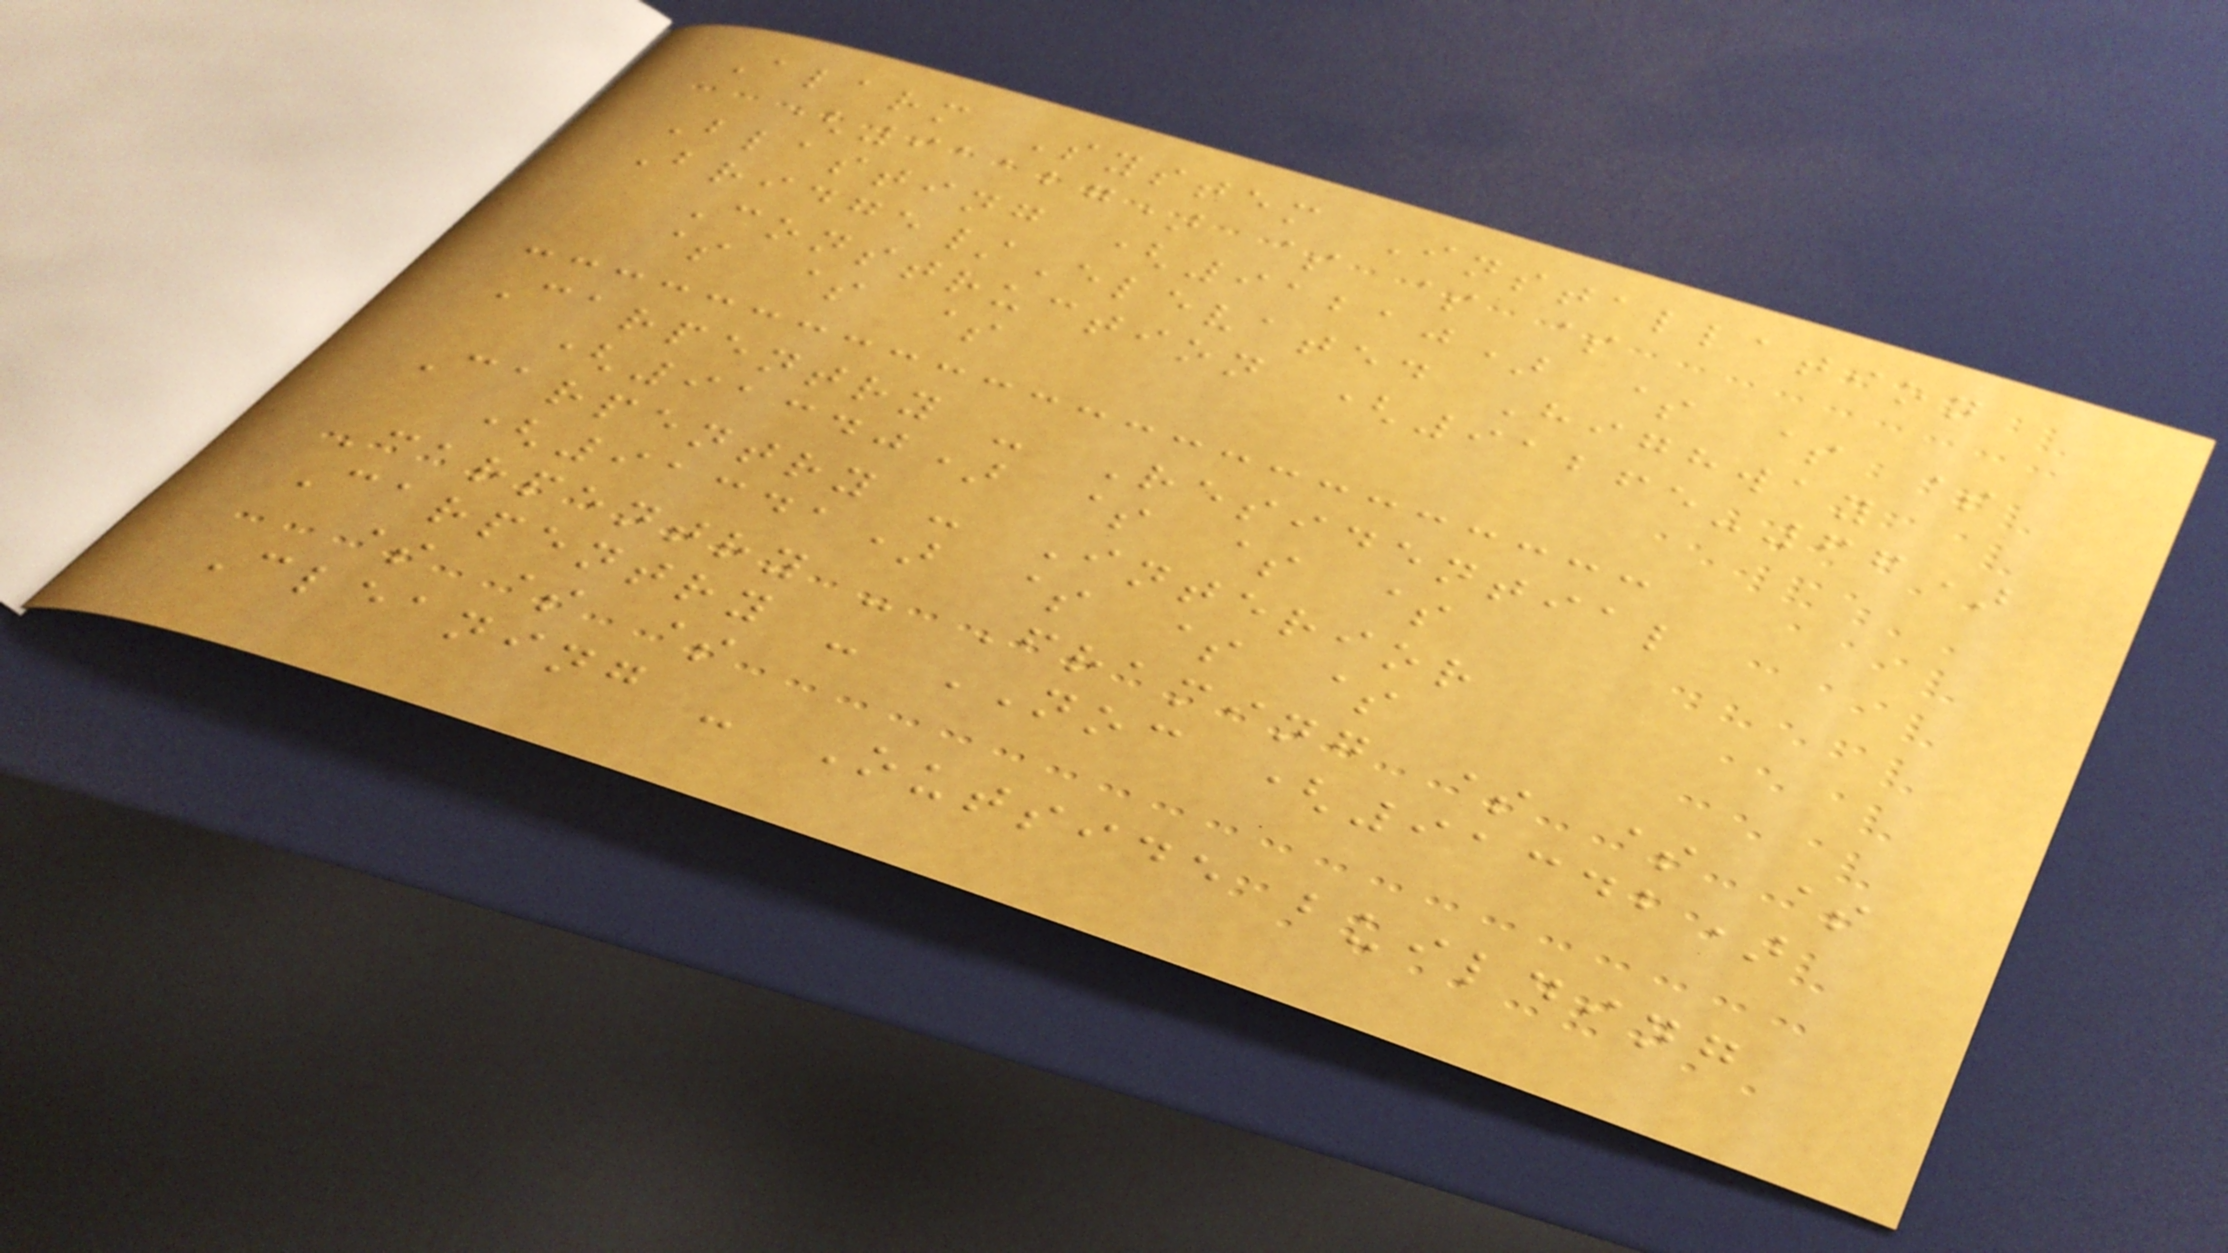Alarm System Installation
(91127) $ $ $
Blasting (91210) $ $ $
Bridge/Elevated Highway
Construction (91265-66)
$ $ $
Carpentry - Residential
(91340) $ $ $
Carpentry - Interior
(91341) $ $ $
Carpentry - Framing $ $ $
Carpentry - NOC (91342)
$ $ $
Cleaning - Outside building
